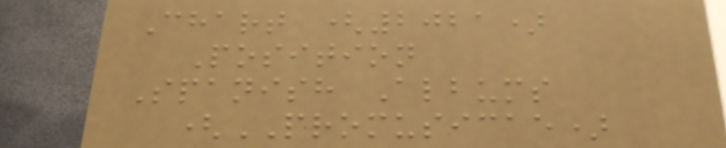Chart (2021)
Position
Spanish Albums
(PROMUSICAE)
